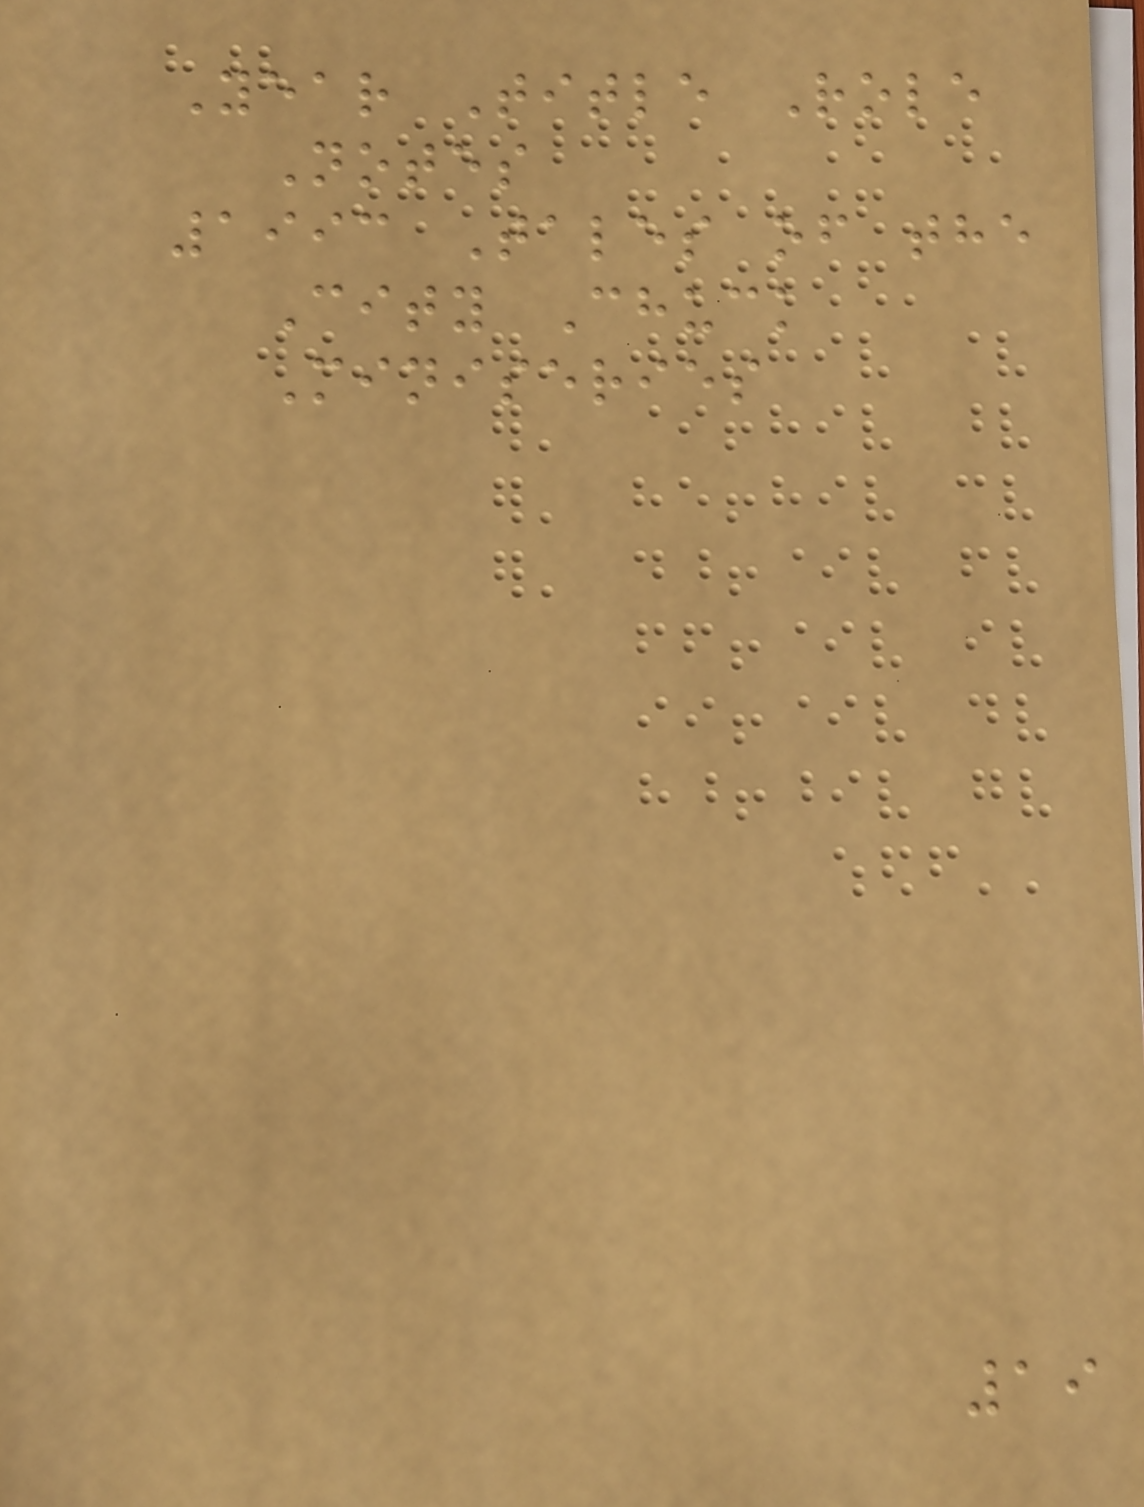Year Title Role
Notes
1993 Tales of the
City Chuck
Miniseries
19
